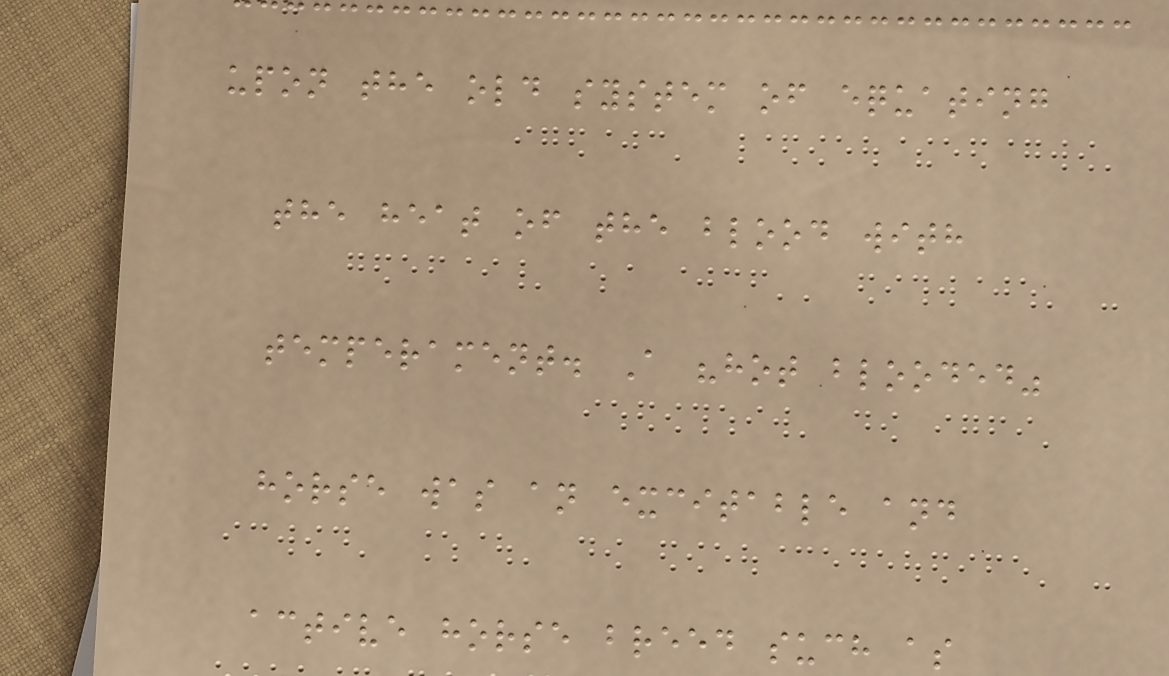upon the old system of equating
the heat of the blood with
temperament. A "hot blooded"
horse was an excitable and
active horse breed such as
